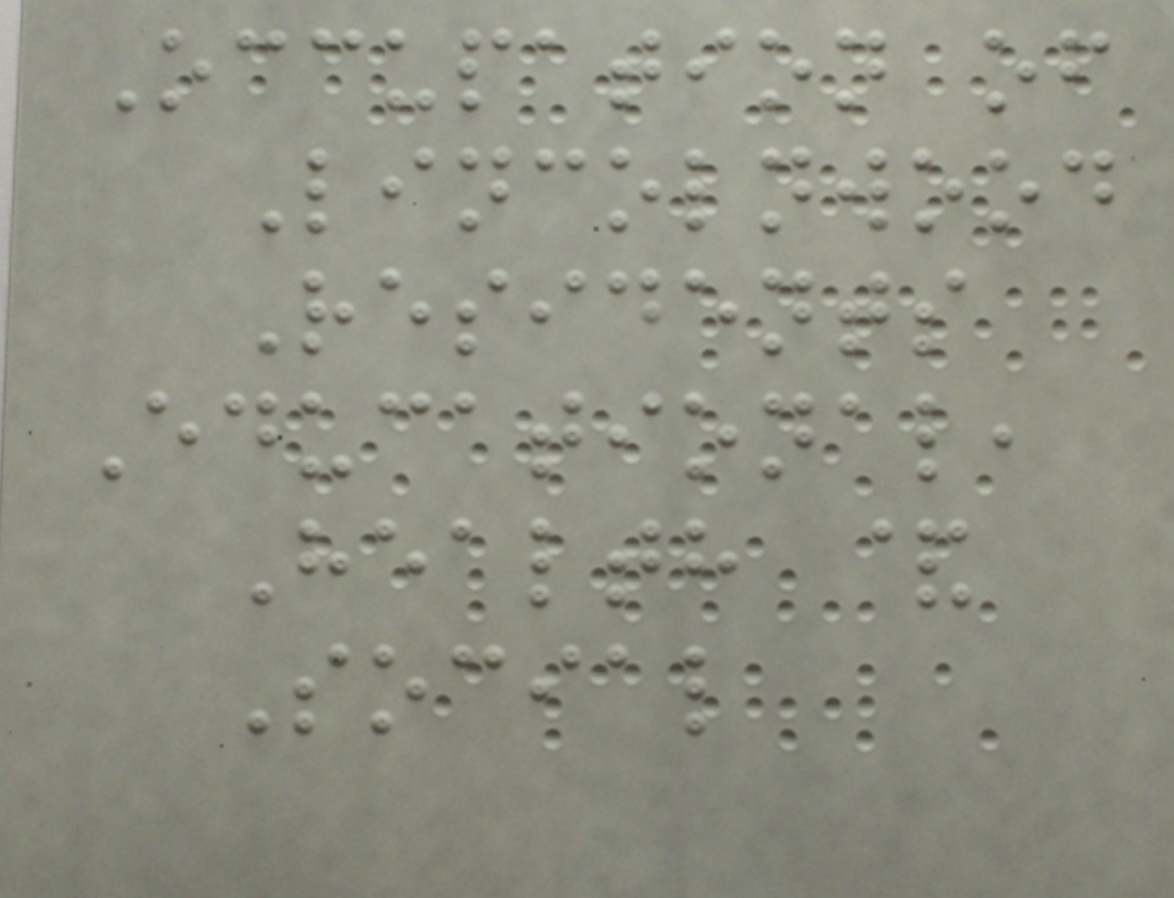Occupation of
Lincolnwood
Residents
Educational,
Health &
Social
